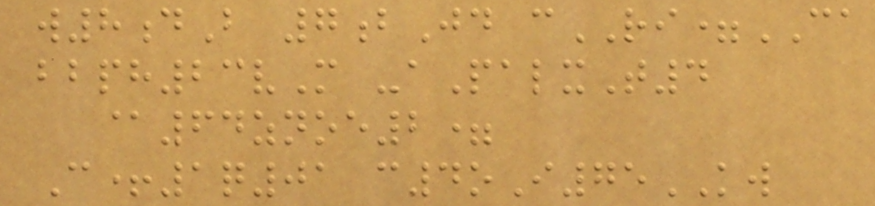w8dB 7bJd cRI=CA
bbph23vM -aPalxT4
@64znoe2=
C+1q01 c4oI75KW
